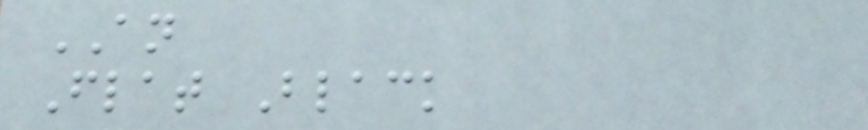AN
Flat Black
